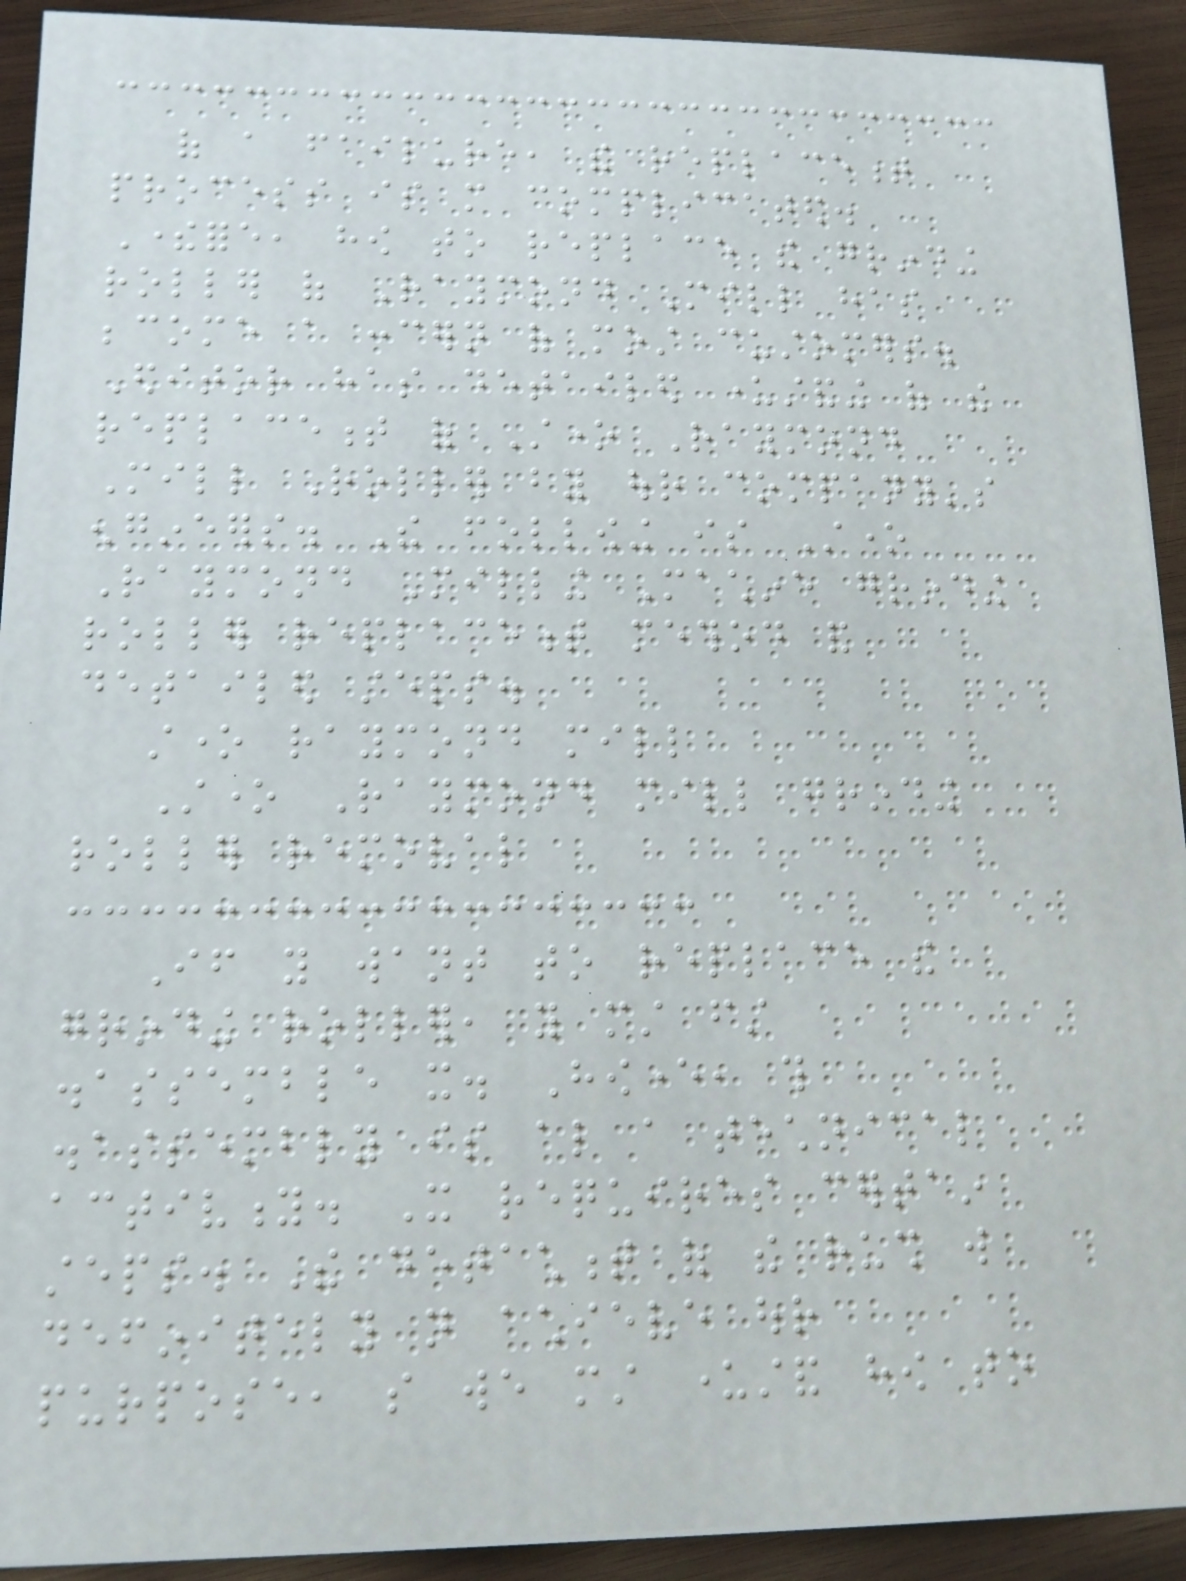of a failure, the replacement
process is more complicated.
Therefore, how to replace the grinding
roller of Raymond Mill has
become a concern of most customers.
Editor has detailed understanding of the
replacement of Stone Raymond
Mill Roller by our company's
engineers. The following is Stone
Raymond Milling Machine grinding
roller replacement method and
detailed steps.
stone raymond mill
Stone Raymond mill grinding
roller removal
If you want to replace the
grinding roller, you must first
disassemble it. However, this
disassembly is also a technical
activity. It requires certain
steps. The detachment of the rush will
definitely not achieve our
purpose, so we must understand how to
